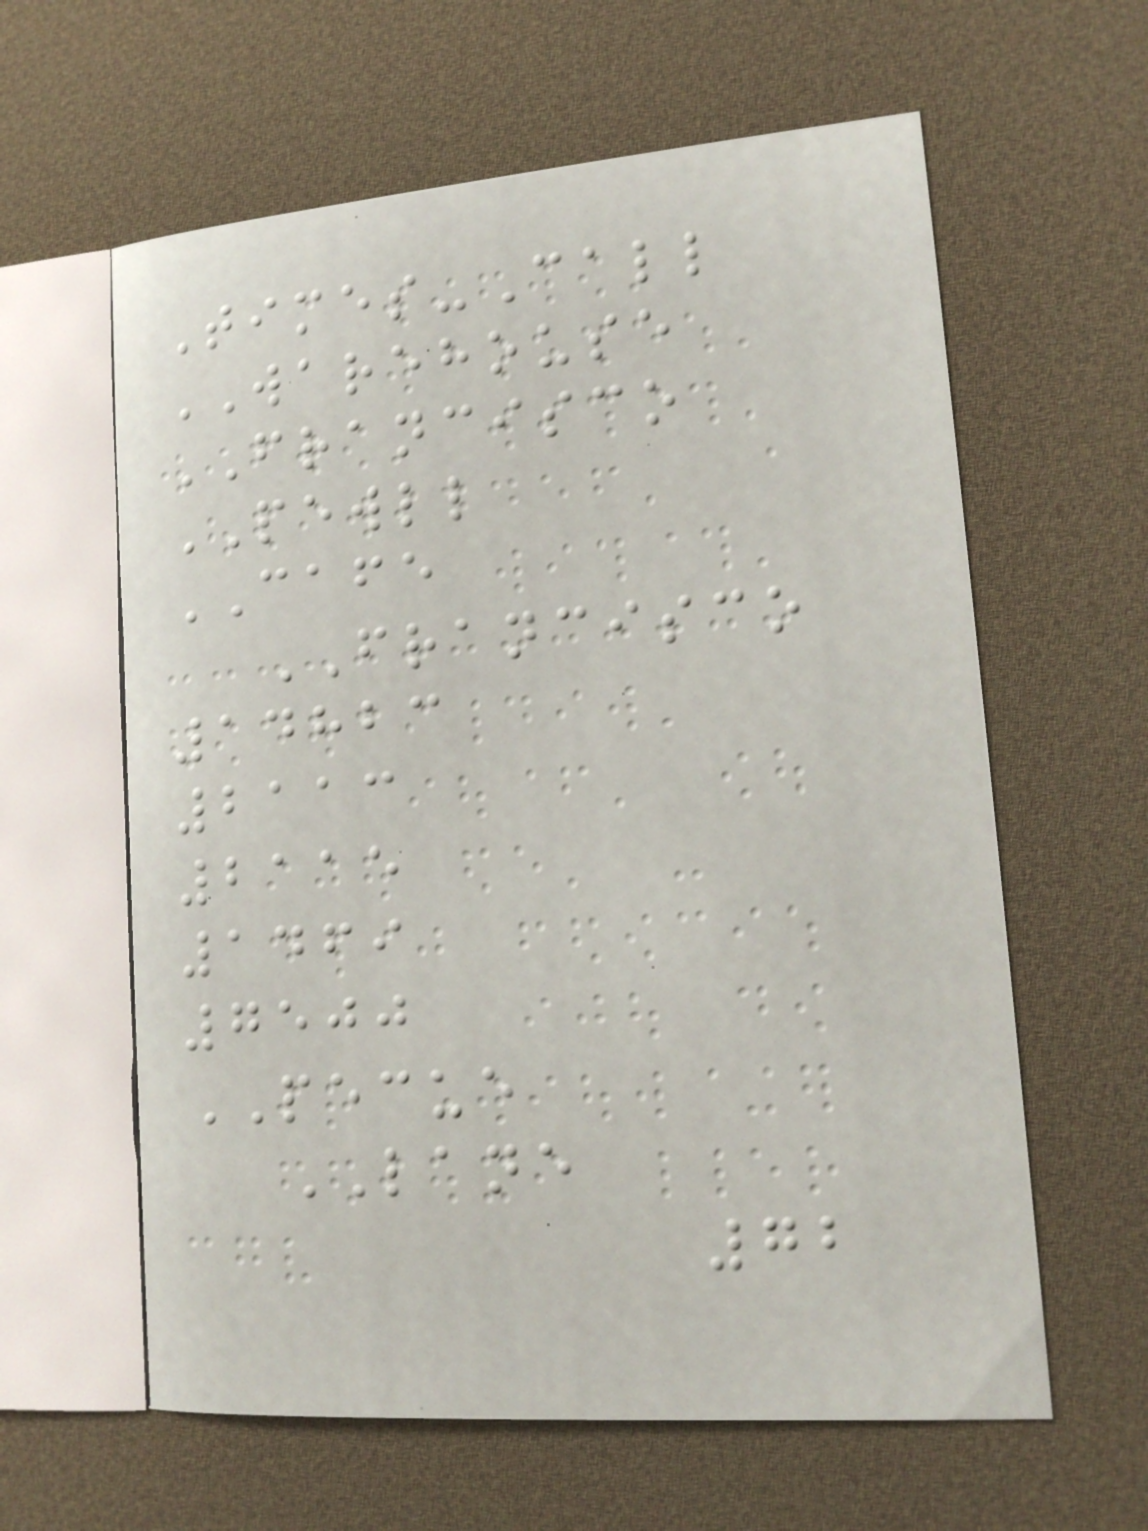Times-Call
WAREHOUSE
FRANCISCO
PEWLL
CAFE
FRANCISCO
14823
2113
2115
1469
7500
PECUE
LANE
72
